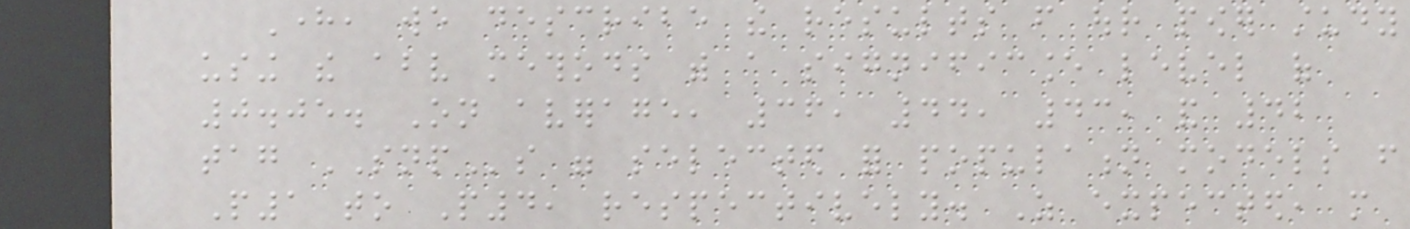Here, we describe the results from our power study
using the above methods with a significance level of
0.05. On average, 36, 44, 43, and 42
tag SNPs were selected for population models from
P1 to P4, respectively. As expected, more
